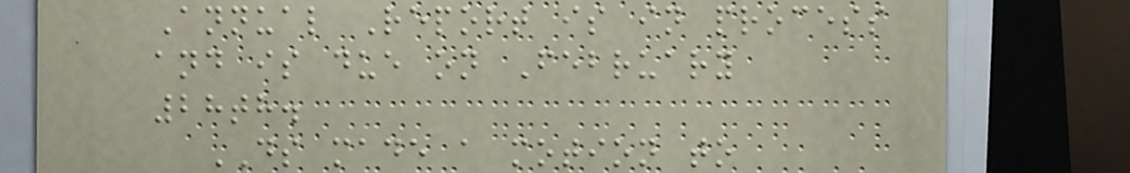Annual Report is in process
and is due on February
28th.
DS made a motion to
